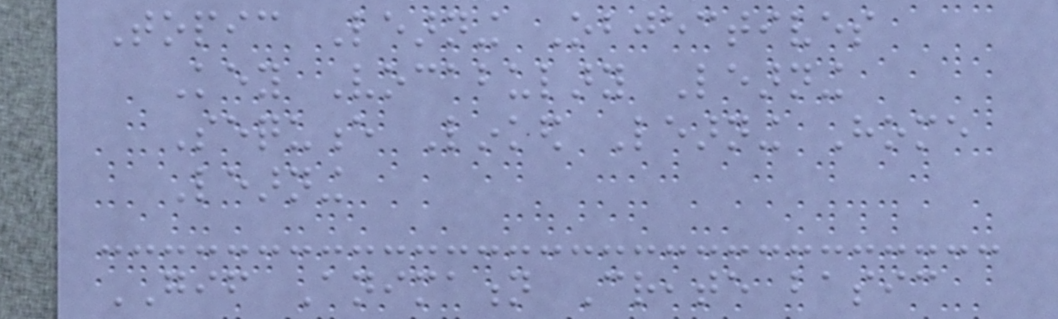Topic Learning Objectives
Key Vocabulary Learning
Sequence Linked Learning Home
Learning
GIF Animation Create basic
